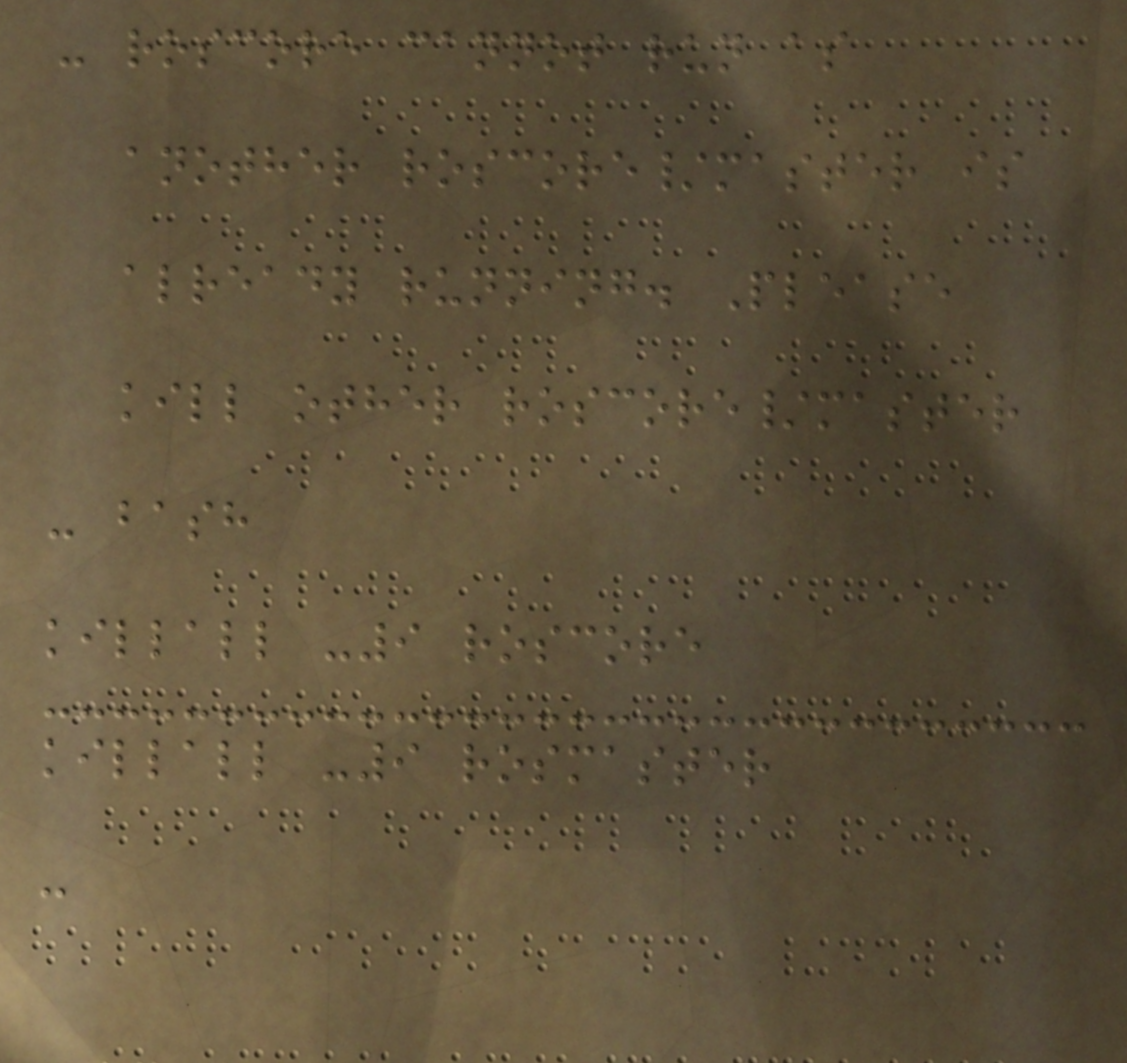- roscore cannot run as
another roscore/master is
already running. Please
kill other roscore/master
- bash
killall -9 roscore
killall -9 rosmaster
-
